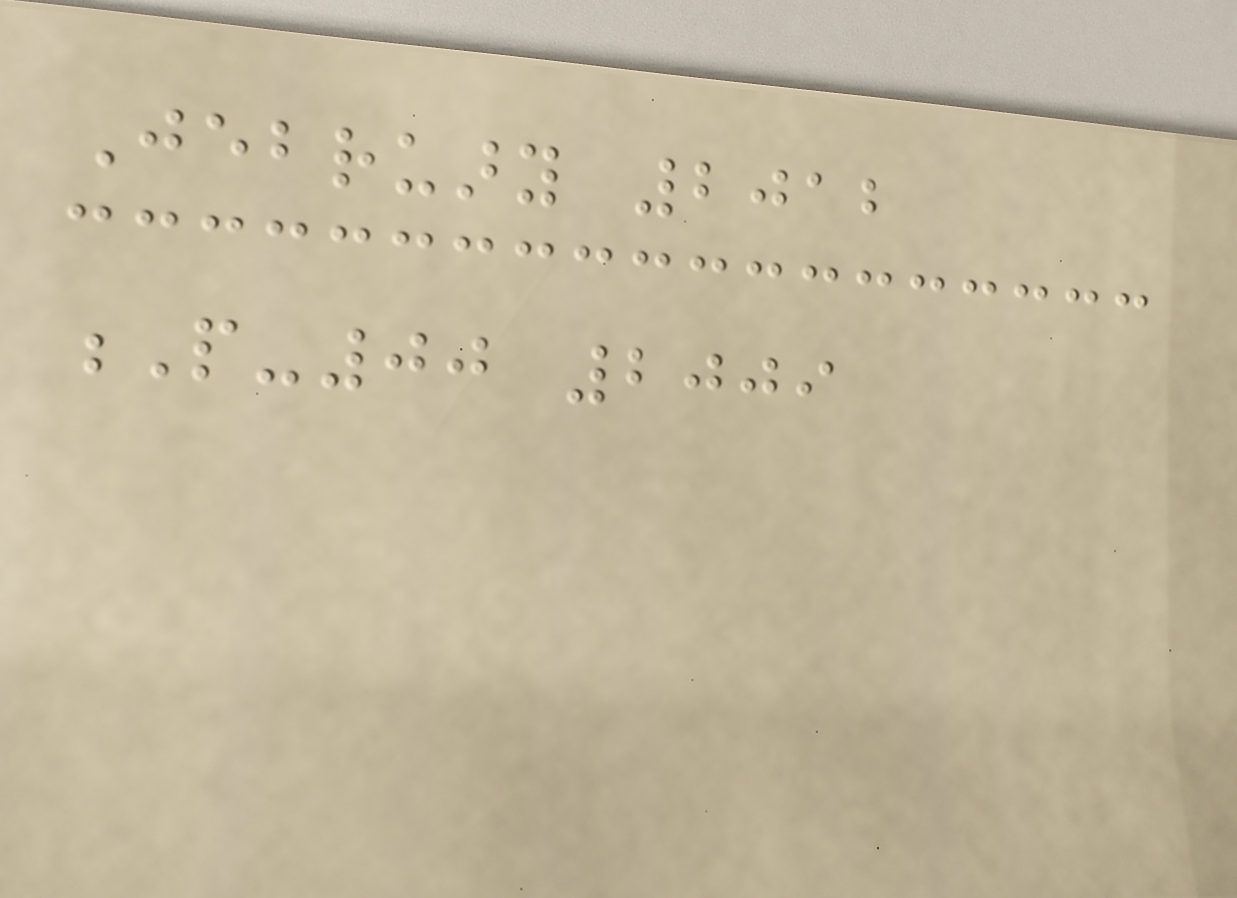Jebruary 2012
P-00 2009
